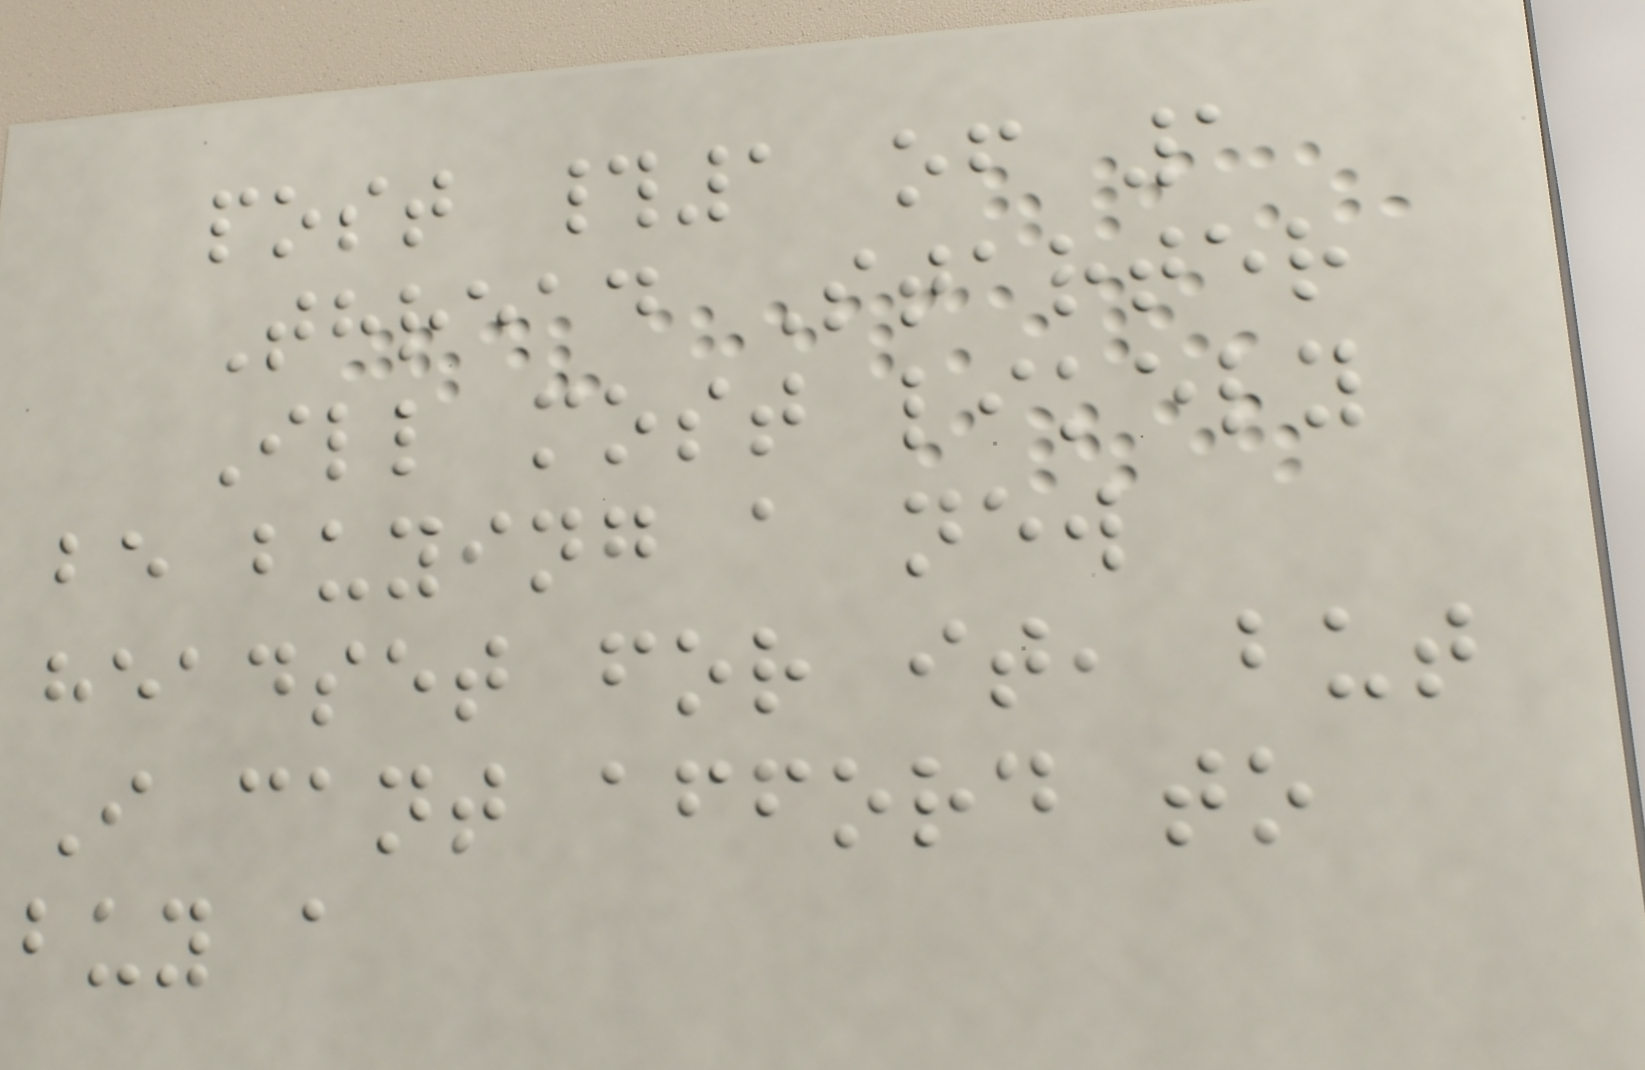post #1 of 1
Thread Starter
Ill most likely
be buying a new
headset for it, but
I cant afford to
buy a
